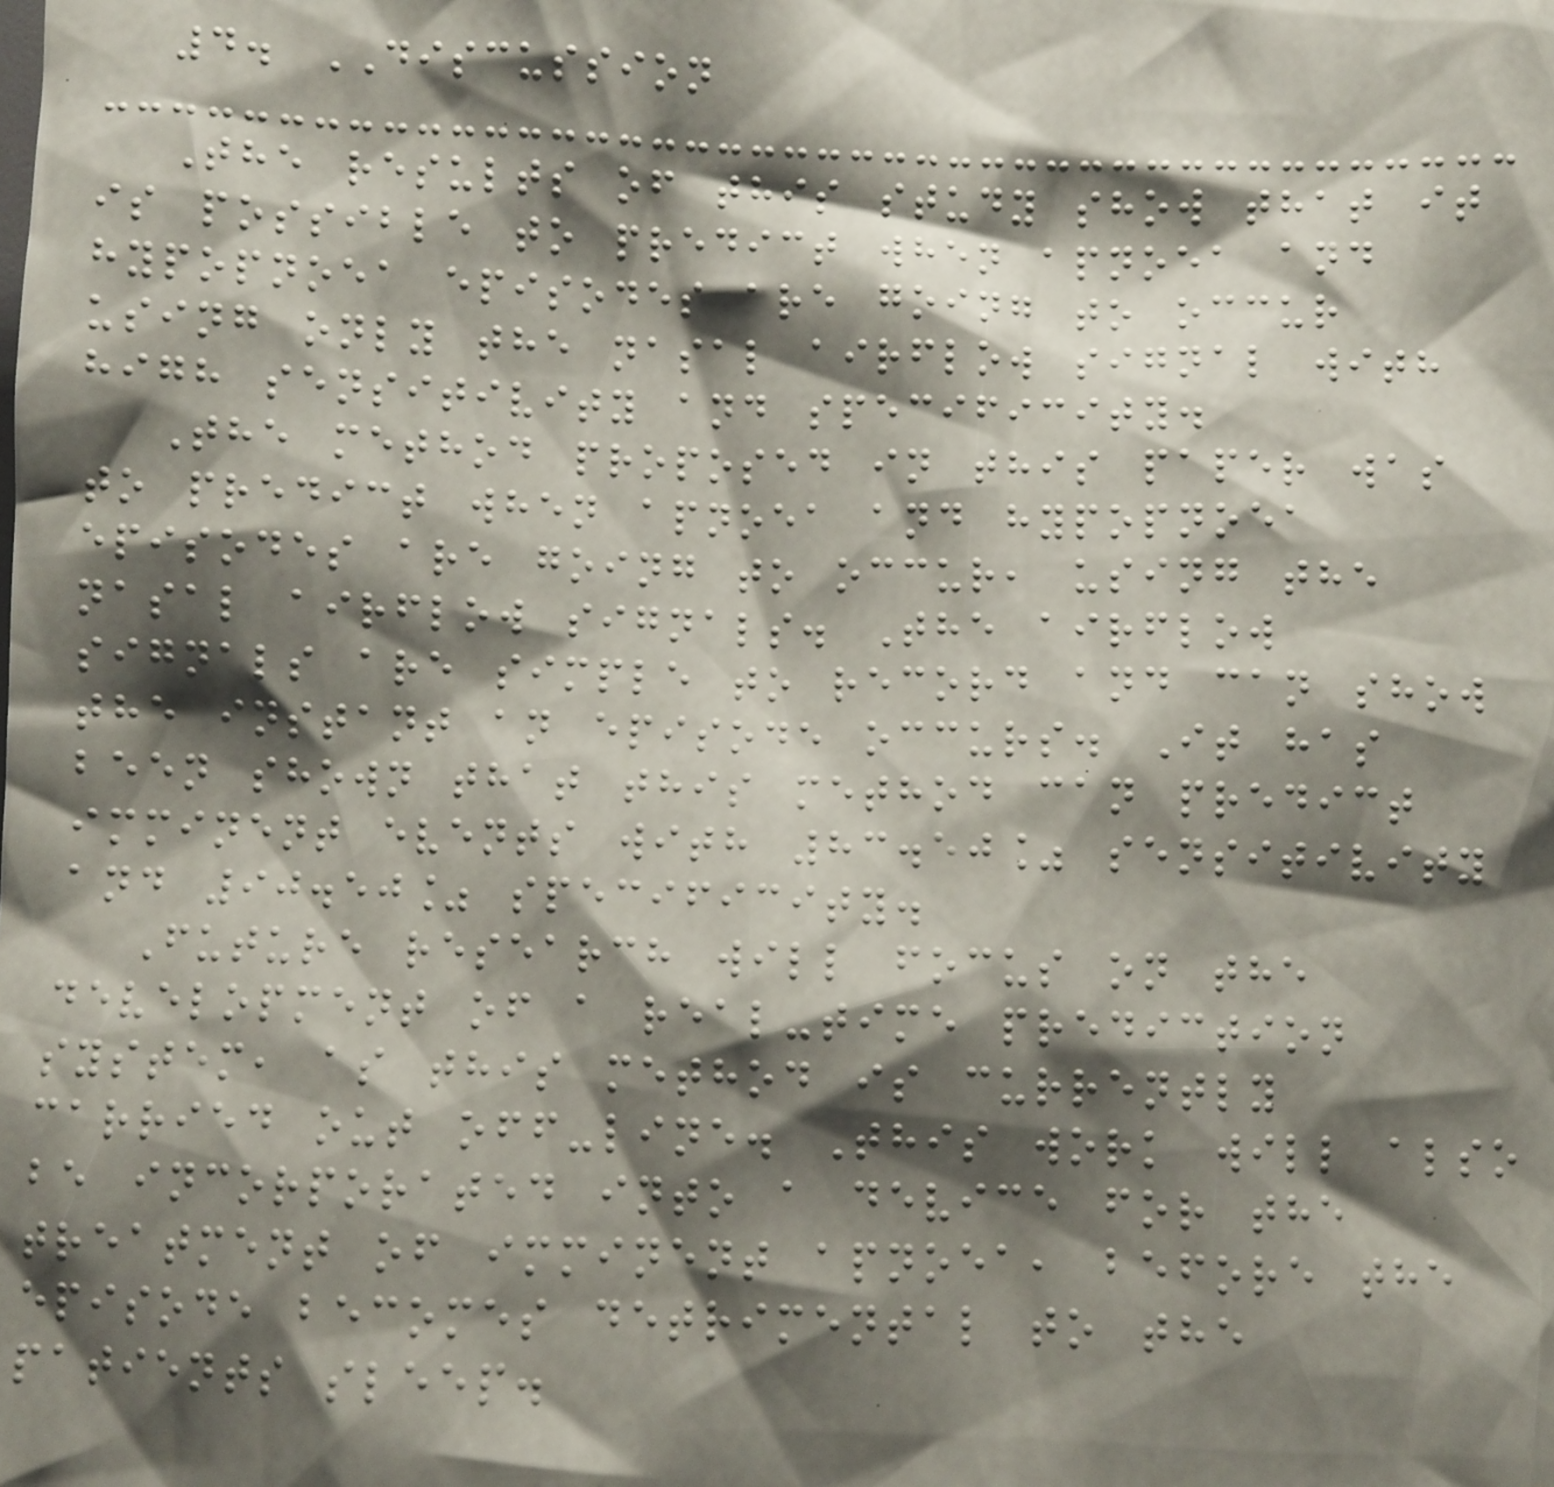4. DISCUSSION
The results of this study show that it
is possible to predict when apnoea and
hypopnoea episodes are going to occur
using only the nasal airflow signal with
high sensitivity and specificity.
The method proposed in this paper was
to predict when apnoea and hypopnoea
episodes are going to occur, using the
nasal airflow signals. The airflow
signals are simple to record and can show
the instant an episode occurs. It has
been shown that this method can predict
imminent events with 83.50% sensitivity
and 90.50% specificity.
Future research will focus on the
development of a real-time prediction
system, as this method is currently
carried out off-line. This work will also
be incorporated into a device for the
treatment of imminent apnoea, before the
episode becomes detrimental to the
patients sleep.
